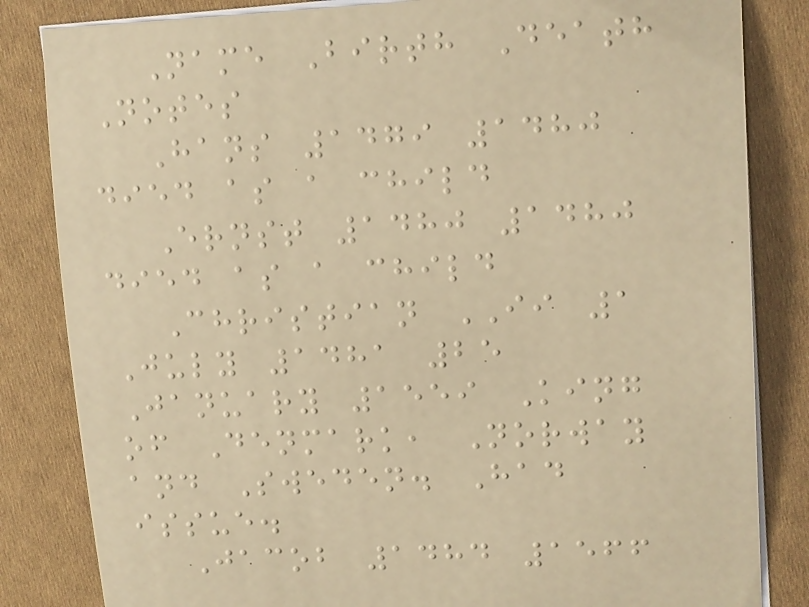Name Birth Death
Notes
Hans 1479 1480
died as a child
Ernst 1480 1480
died as a child
Christian II 1
July 1481 25
January 1559 King
of Denmark, Norway
and Sweden. Had
issue.
Jacob 1484 1566
